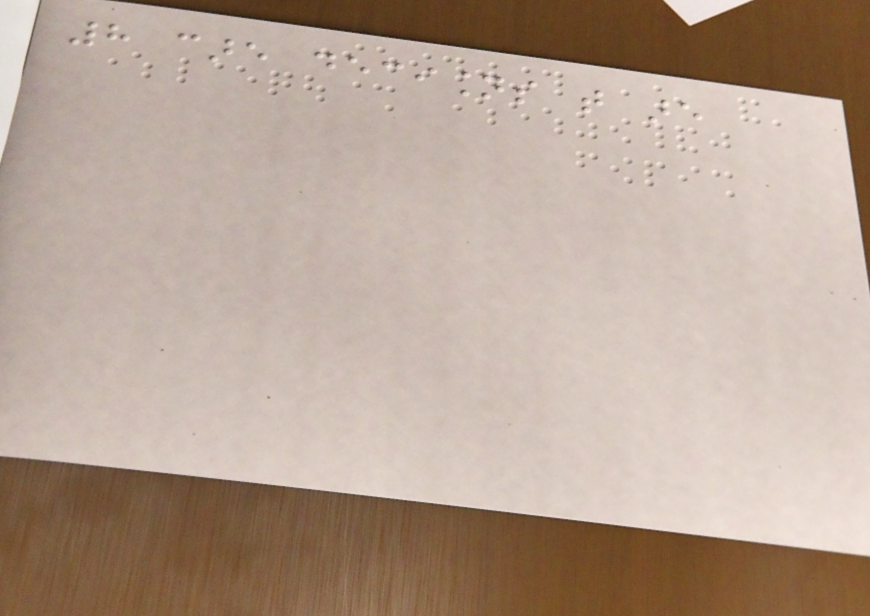8 care decisions that are
